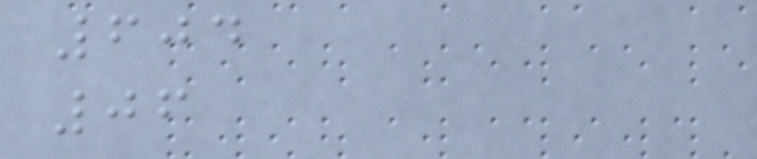604
06
